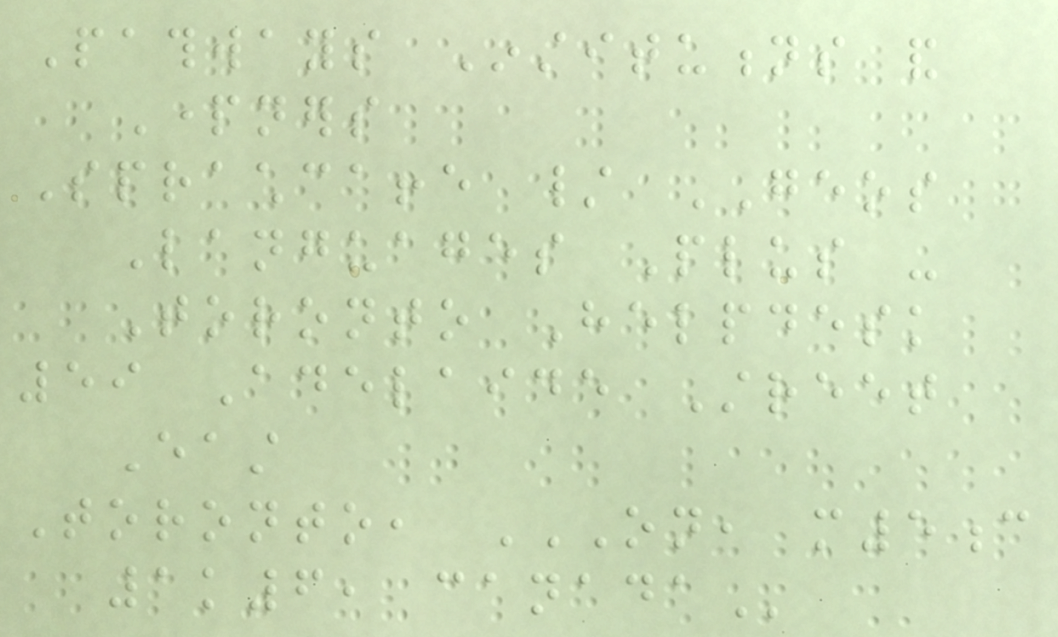Pathways Institutions and
Partners
Sprachcaffe / GEOS
Languages Plus -
Toronto Helpdesk
59 Adelaide Street
East
Toronto, ON, M5C
1K6, CANADA
